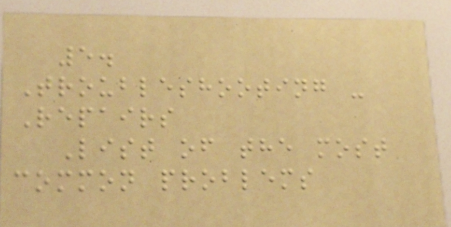5.
Troubleshooting -
Repairs
List of the most
common problems
